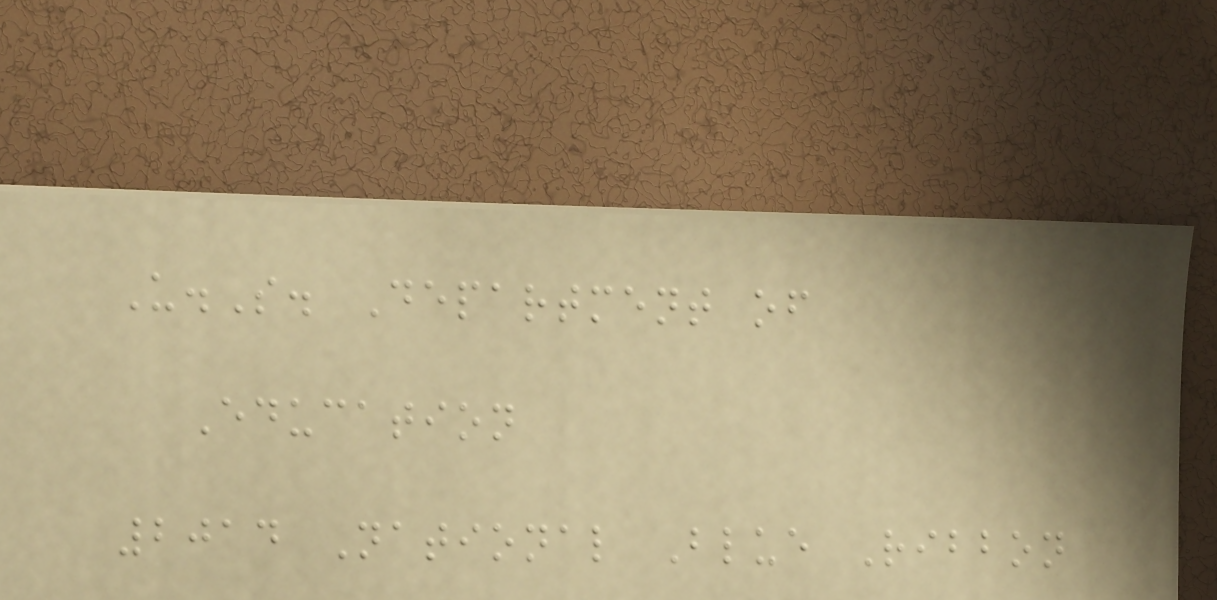U.S. Department of
Education
2014 National Blue Ribbon
